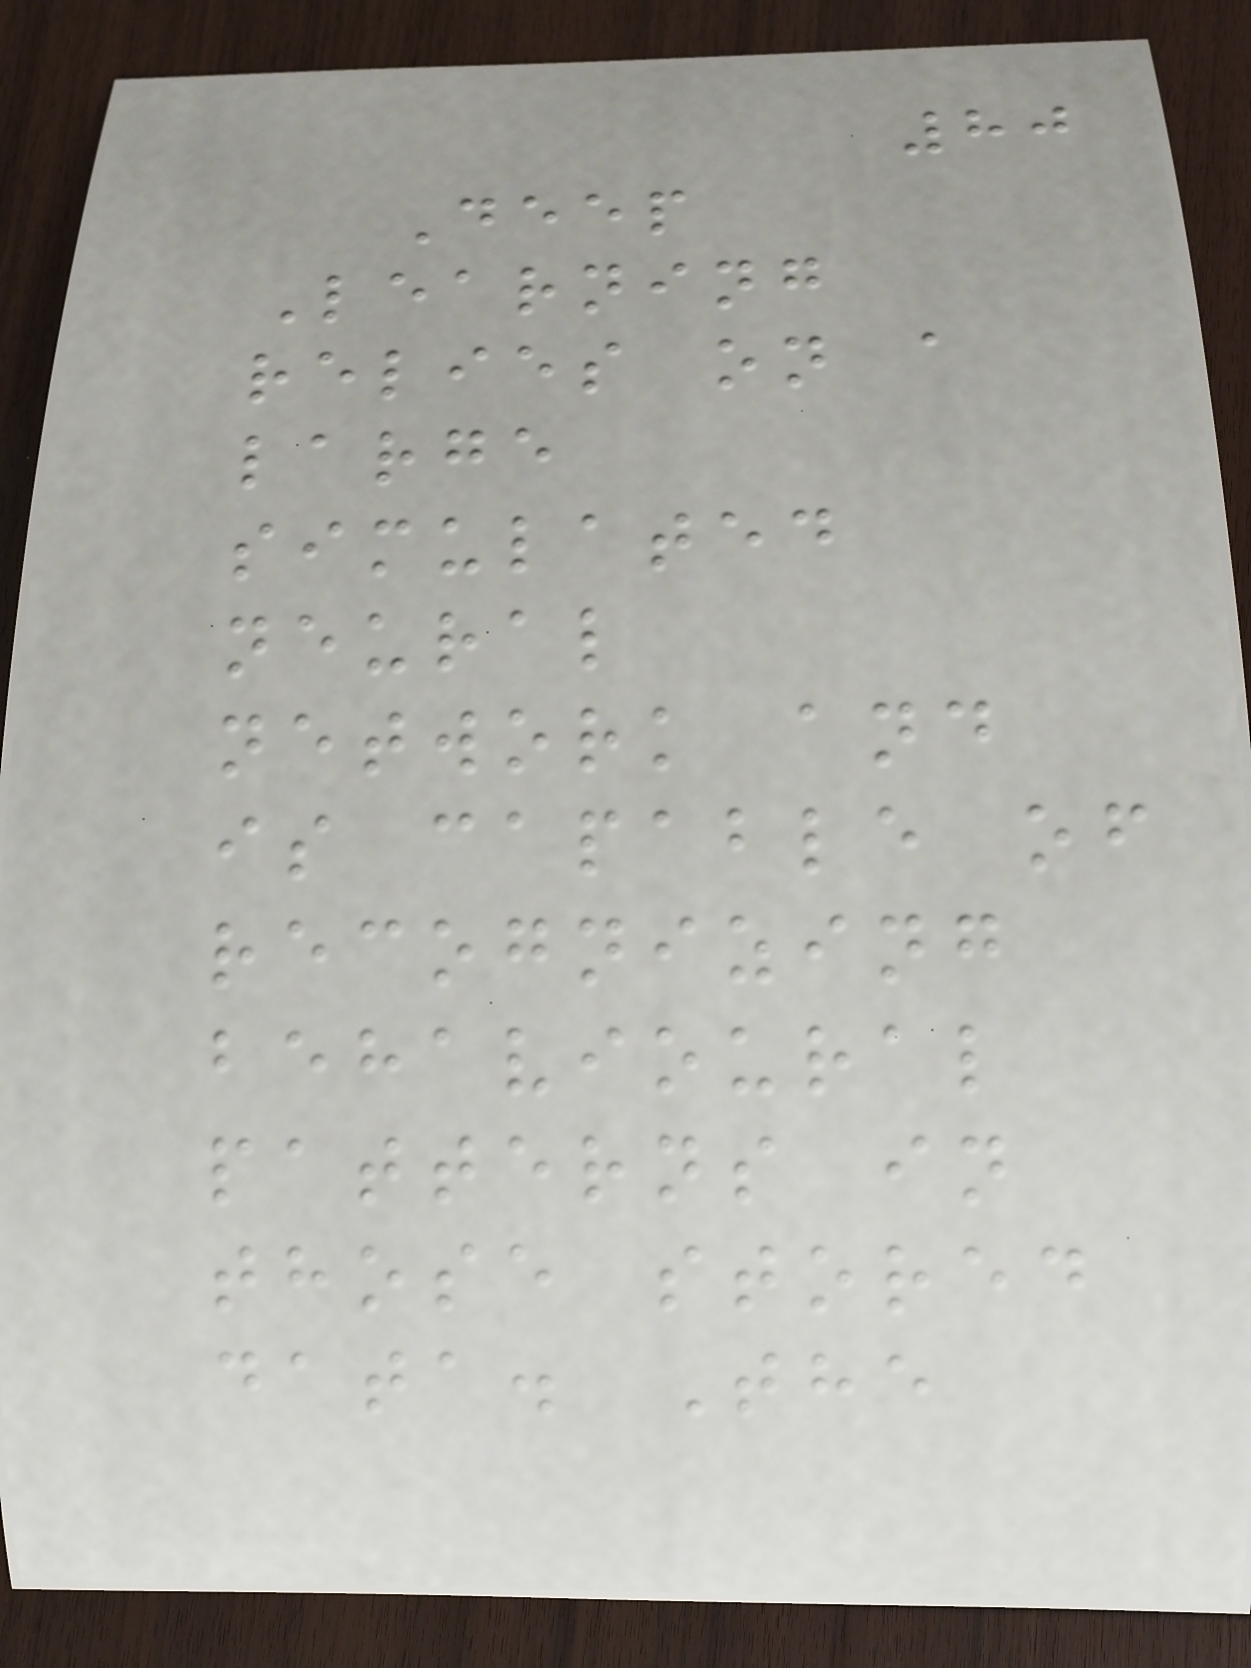80
Deep
Learning
relies on a
large
simulated
neural
network and
is capable of
recognizing
behavioural
patterns in
those stored
data. The
